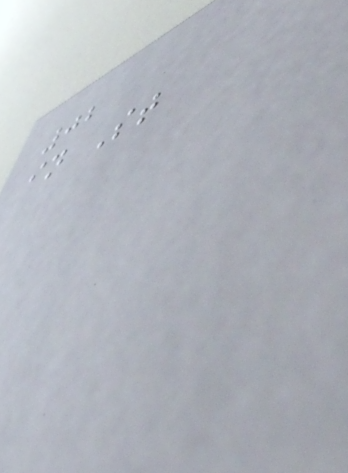02
in St
